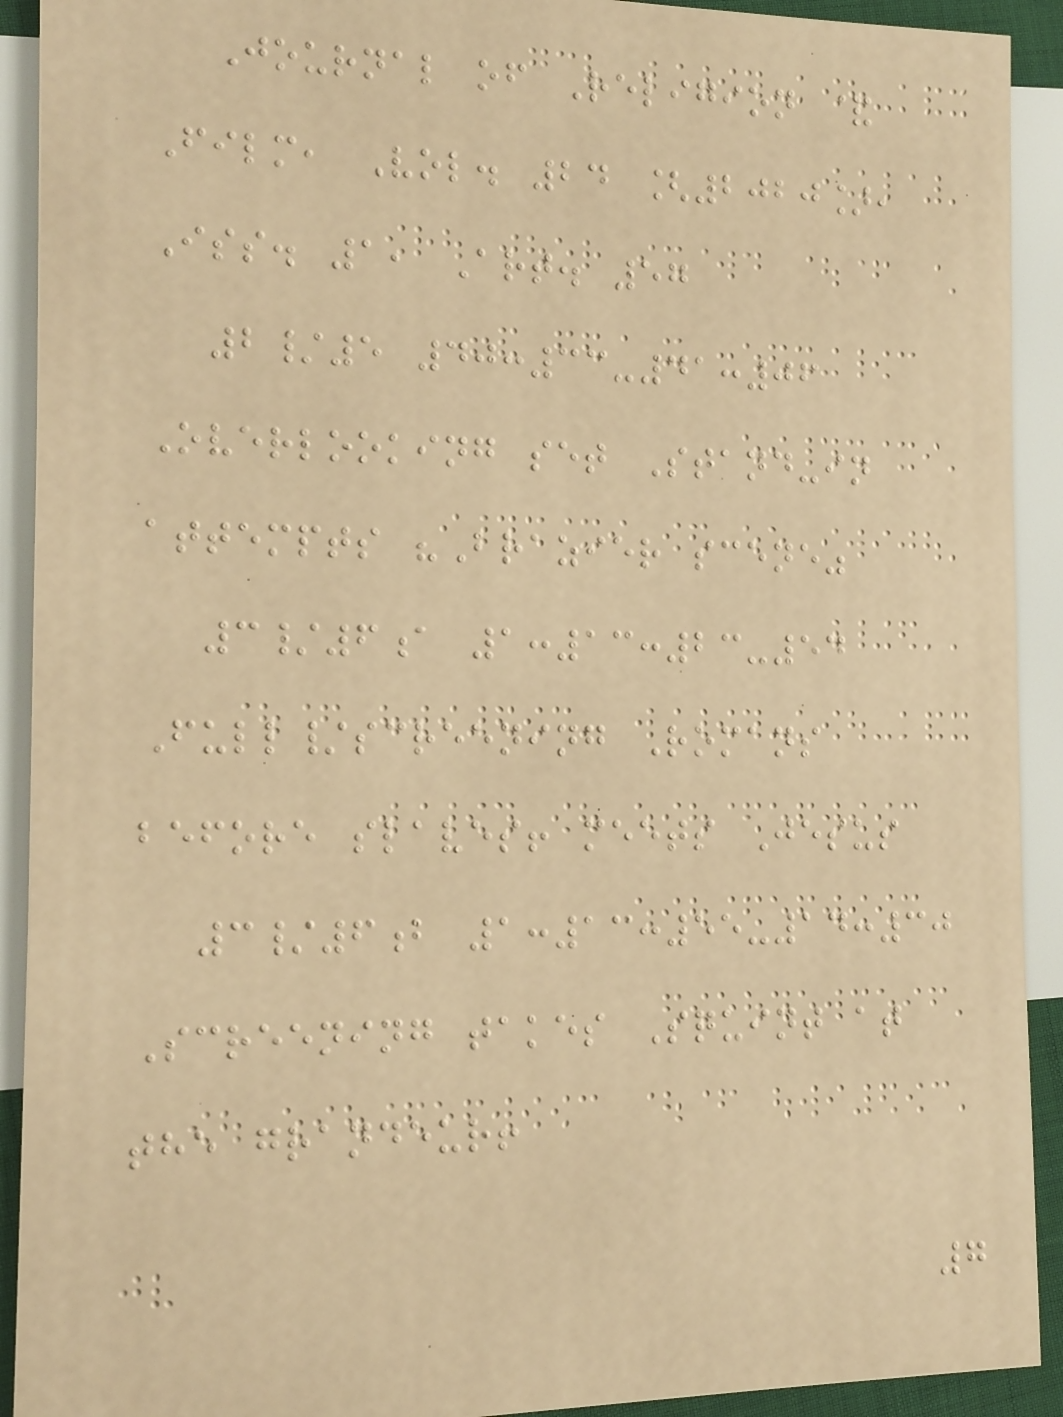Journal of Religion &
Film, Vol. 24 [2020],
Iss. 1, Art. 57
2/5 40:33-41:06
Overlooking set Stand-in
attempts "Brazier scene"
3/6a 1:13:23-54
Full/screening Romans
before slaves! meets Jesus
3/6b 1:13:55-14:30
Screening takes Squint at
the grandeur!
7
